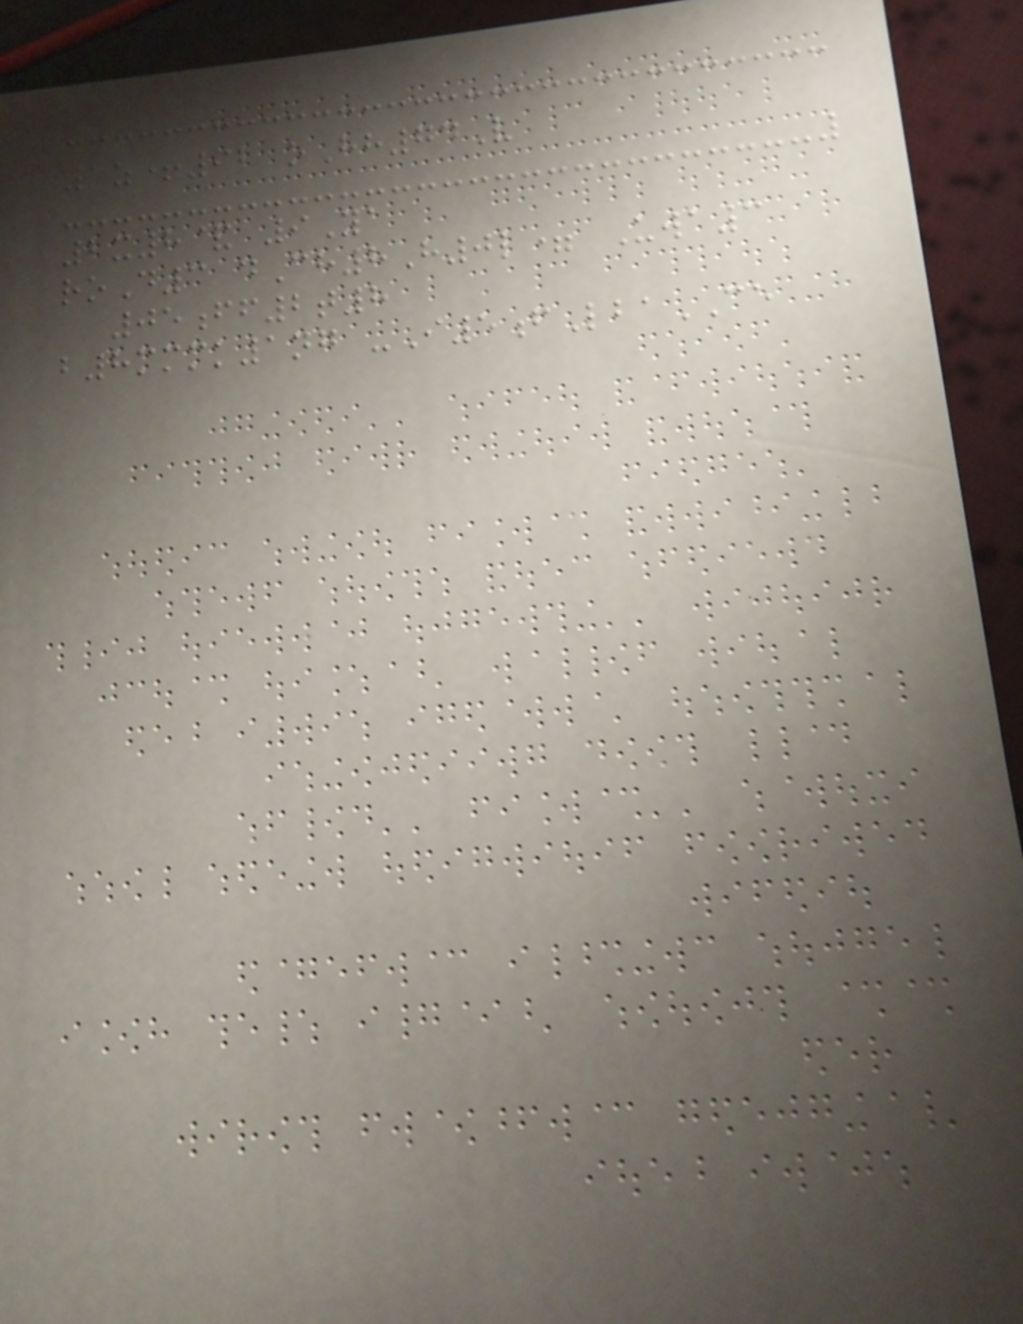1z+92 oHh74V
2x8& 9Ya
roD3 dCh8H0l= Uwa3
05ff2t8
b8mmmk1ng -I5fLbaCE
